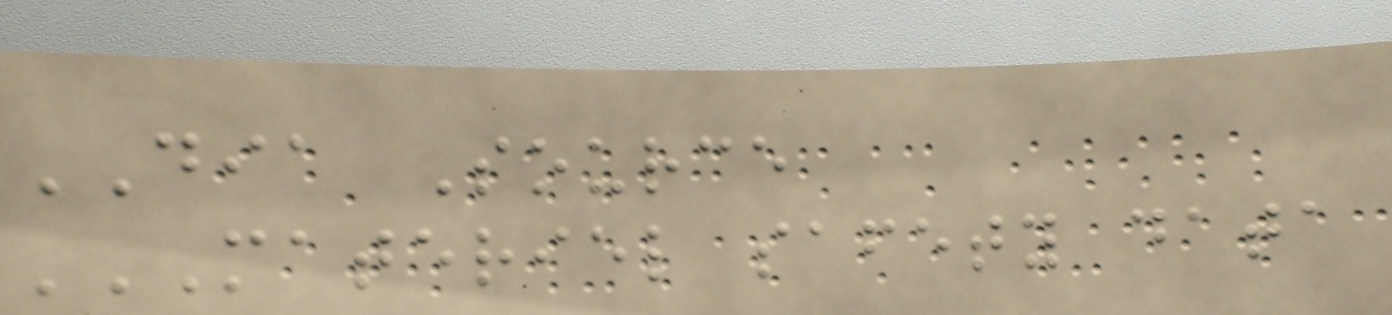DIA Source
MATERIEL SAFETY DATA
